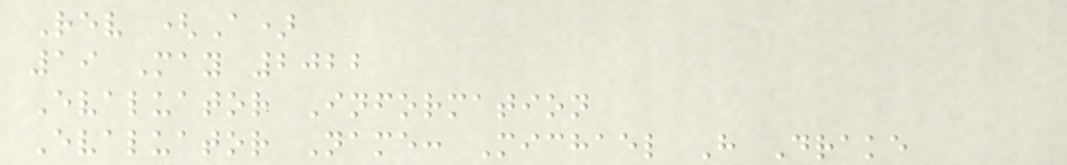Rev (A)
19 May 2022
Evaluator Information
Evaluator Name: Michael H Drake
